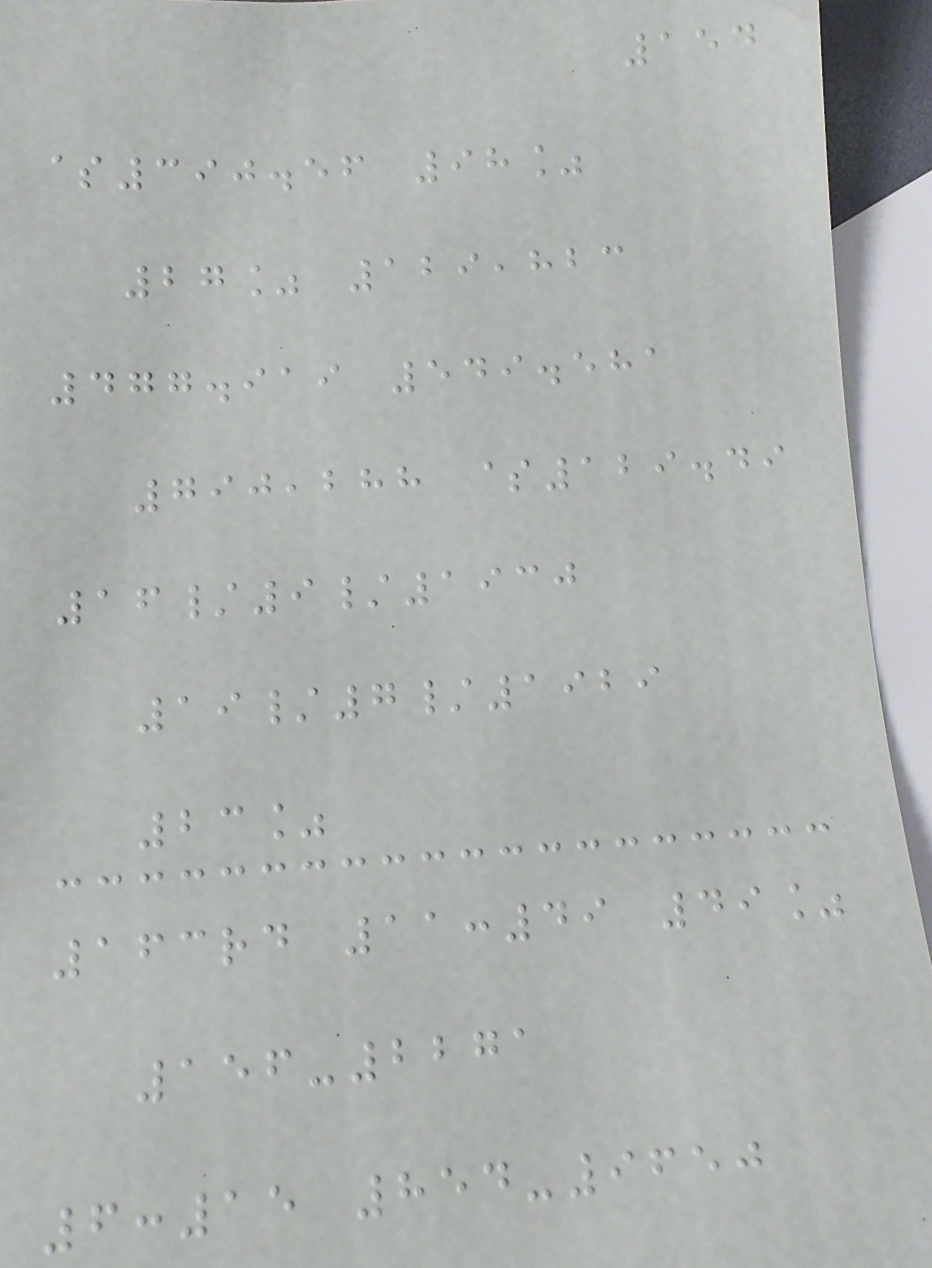154
$390.56 98%
27% 129,823
477.919 549.581
790,288 $129.49
16/9/1930
19/7/1929
23%
163rd 11:49 49%
156-2271
6:15 854-9650
